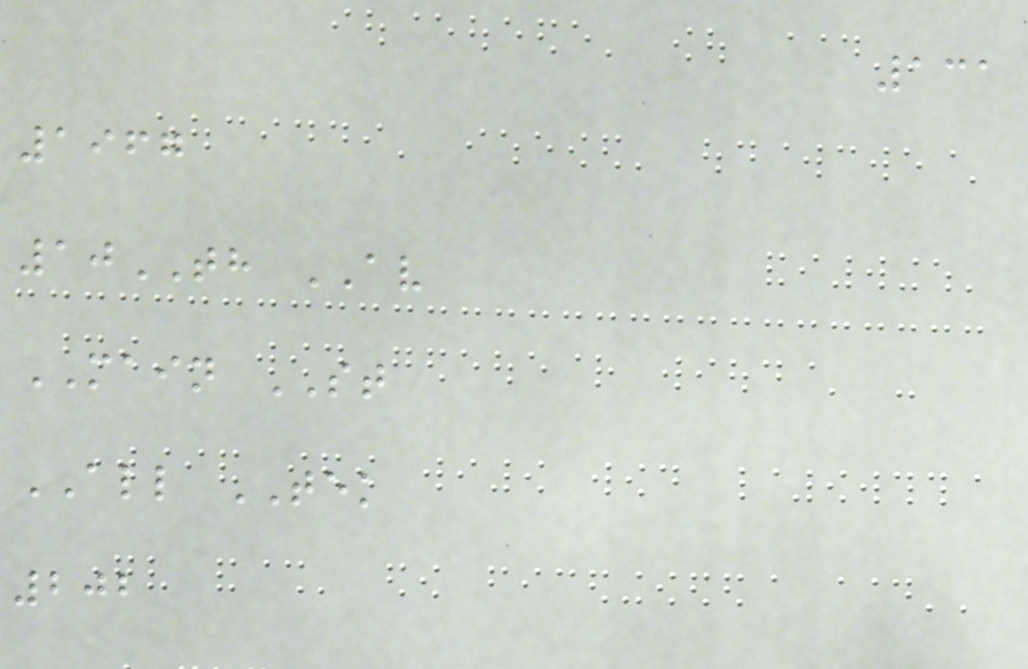131
1967
10TH AV
MAIN ST
ALL TEK
202
